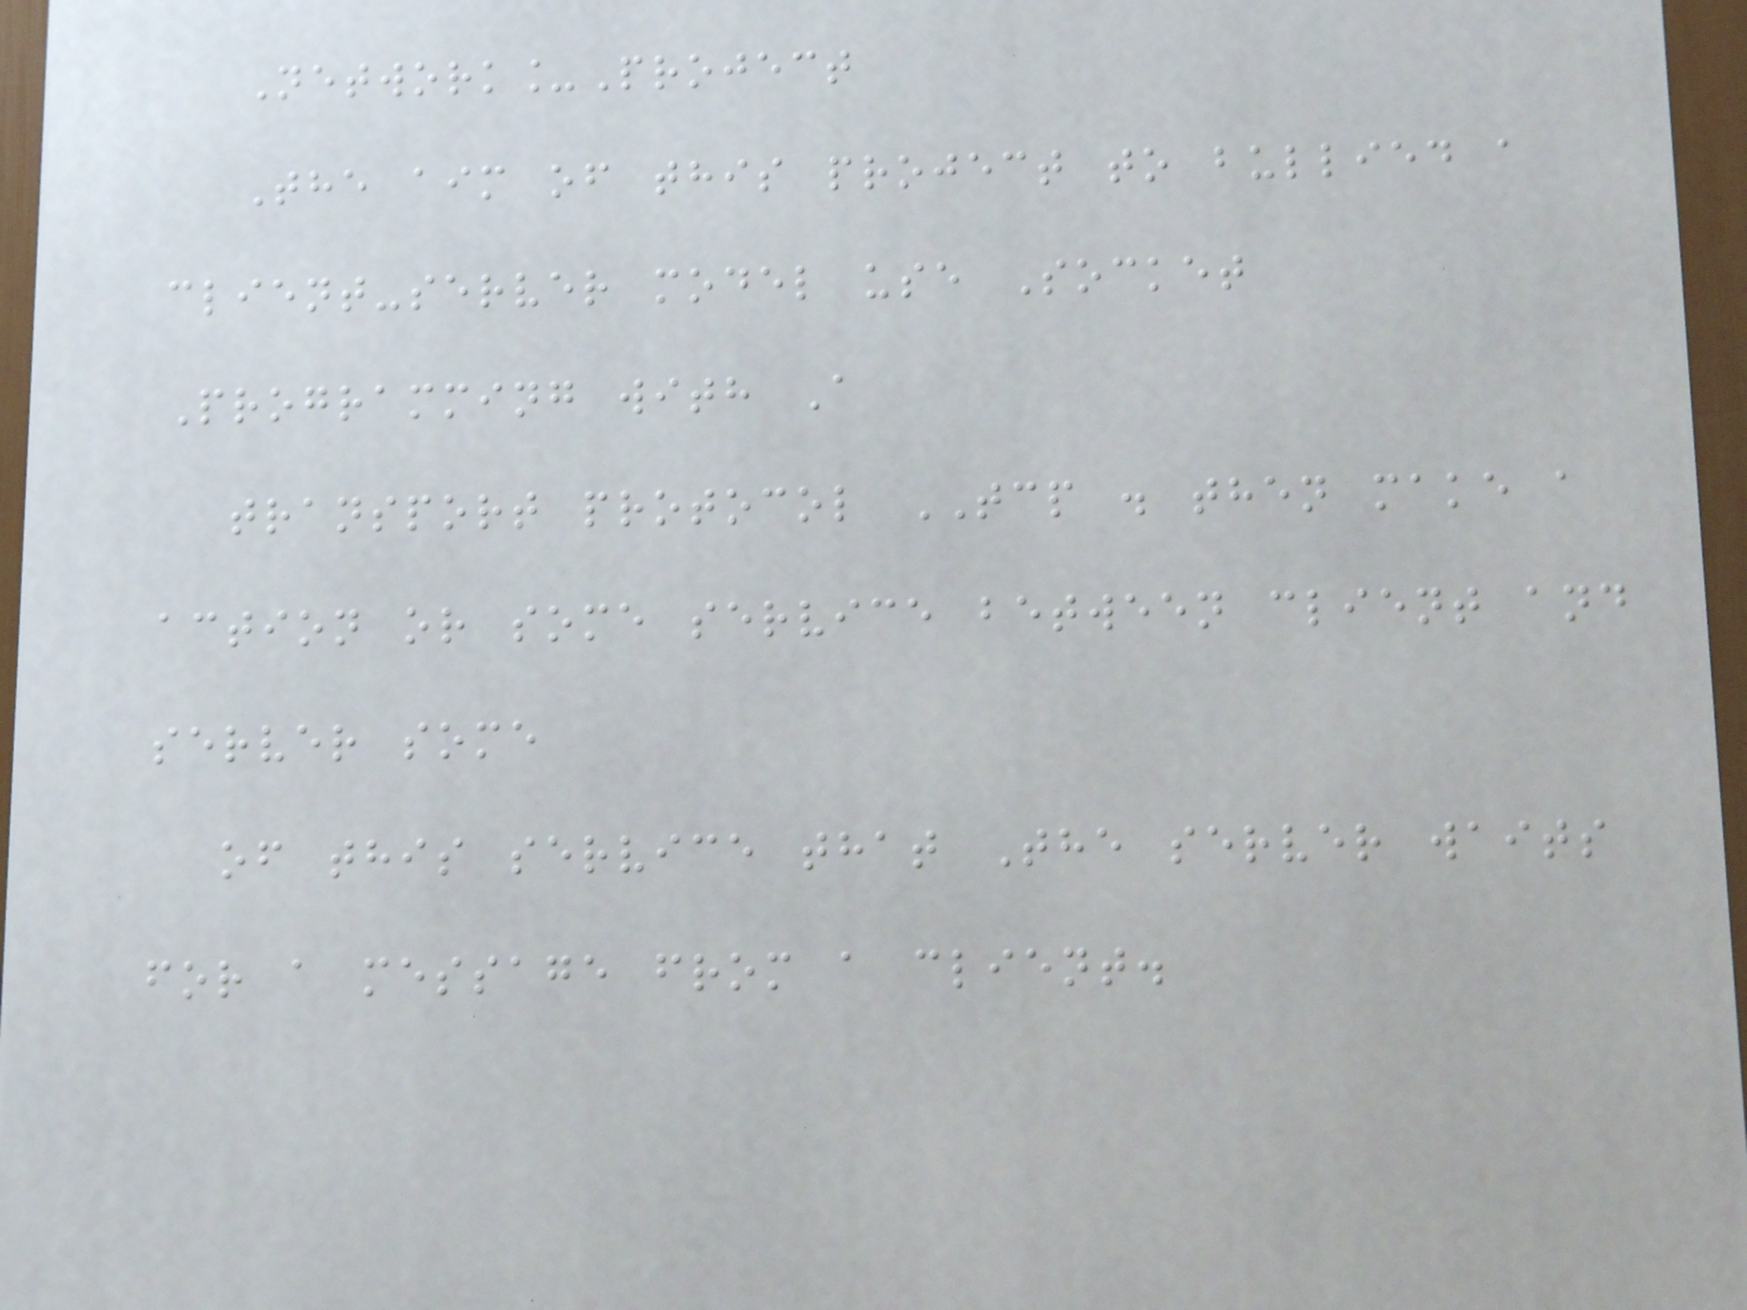Network_Project
The aim of this project to bullied a
client-server model use Socket
Programming with A
transport protocol TCP . then make a
action or some service between client and
server some
of this service that The server waits
for a message from a client.
